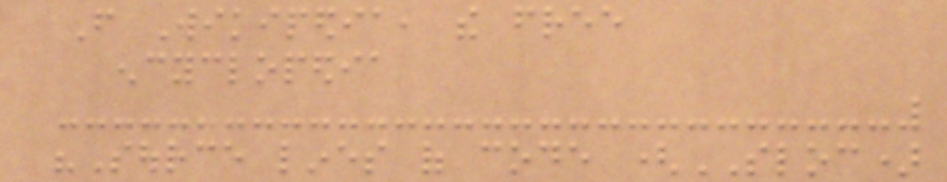From Wikipedia, the free
encyclopedia
"Source lines of code (SLOC)
